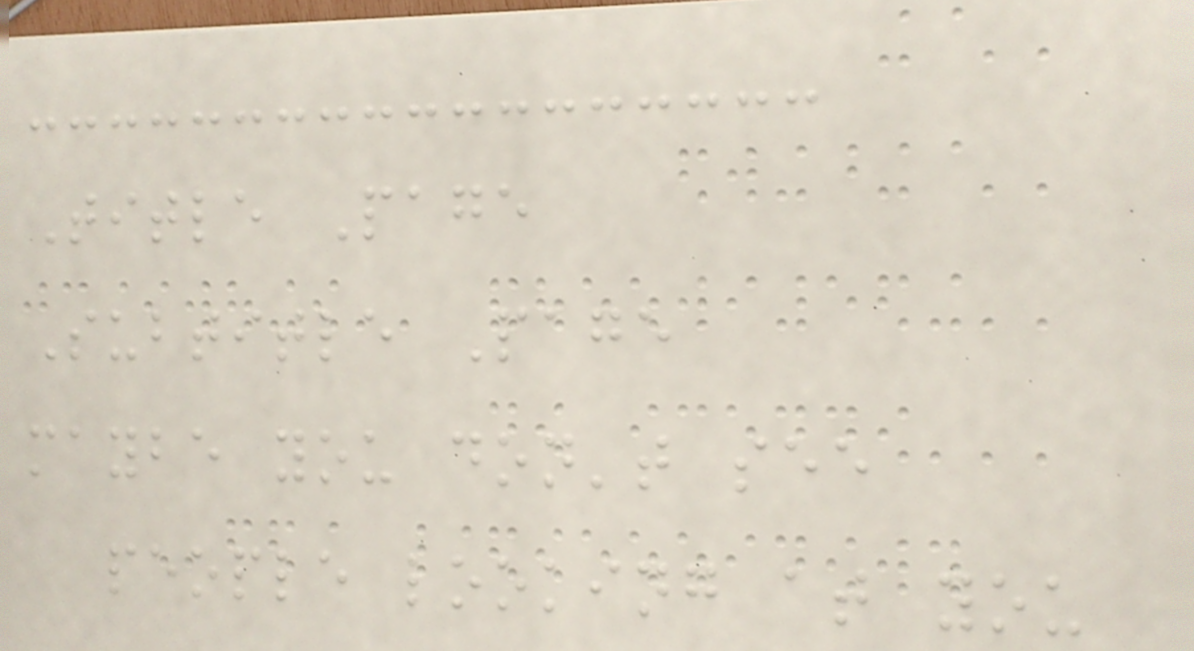Title Page
Subtitle Page
maybe you don't see
people looking at you
